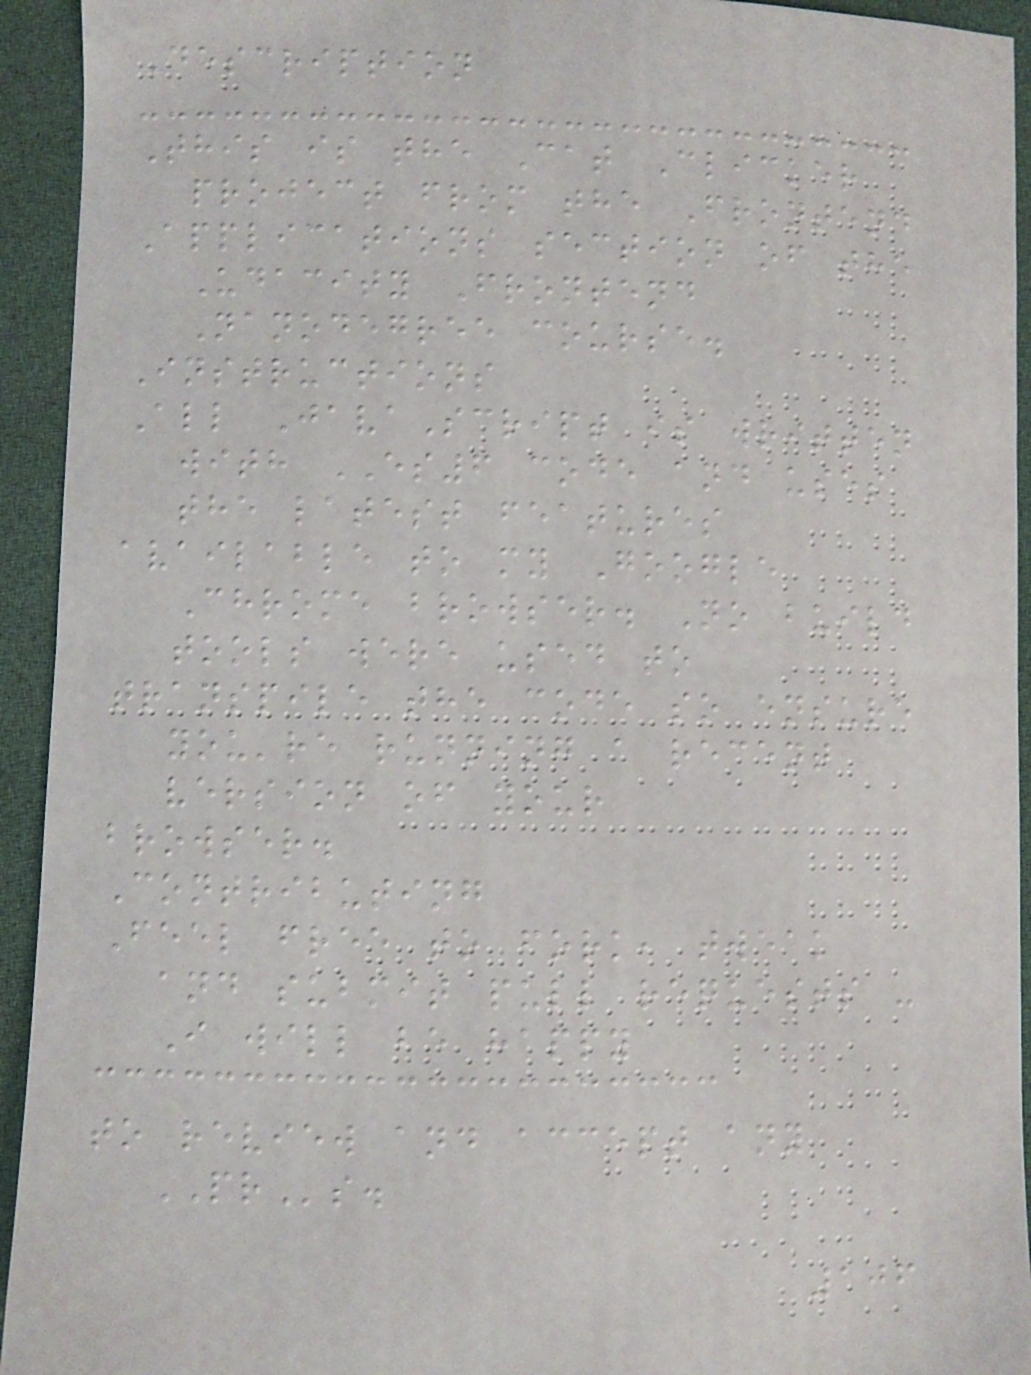Description
This is the Cat Clicker
project from the Frontend
Applications section of the
Udacity Frontend
Nanodegree course.
Instructions
All JavaScript is written
with ES6 code and uses
the latest features
available to my Google
Chrome browser. No build
tools were used to
transpile the code so ensure
you're running a recent
version of your
browser.
Contributing
Feel free to fork, tweak
and submit pull requests -
I will be happy
to review and accept any
PRs.
106
